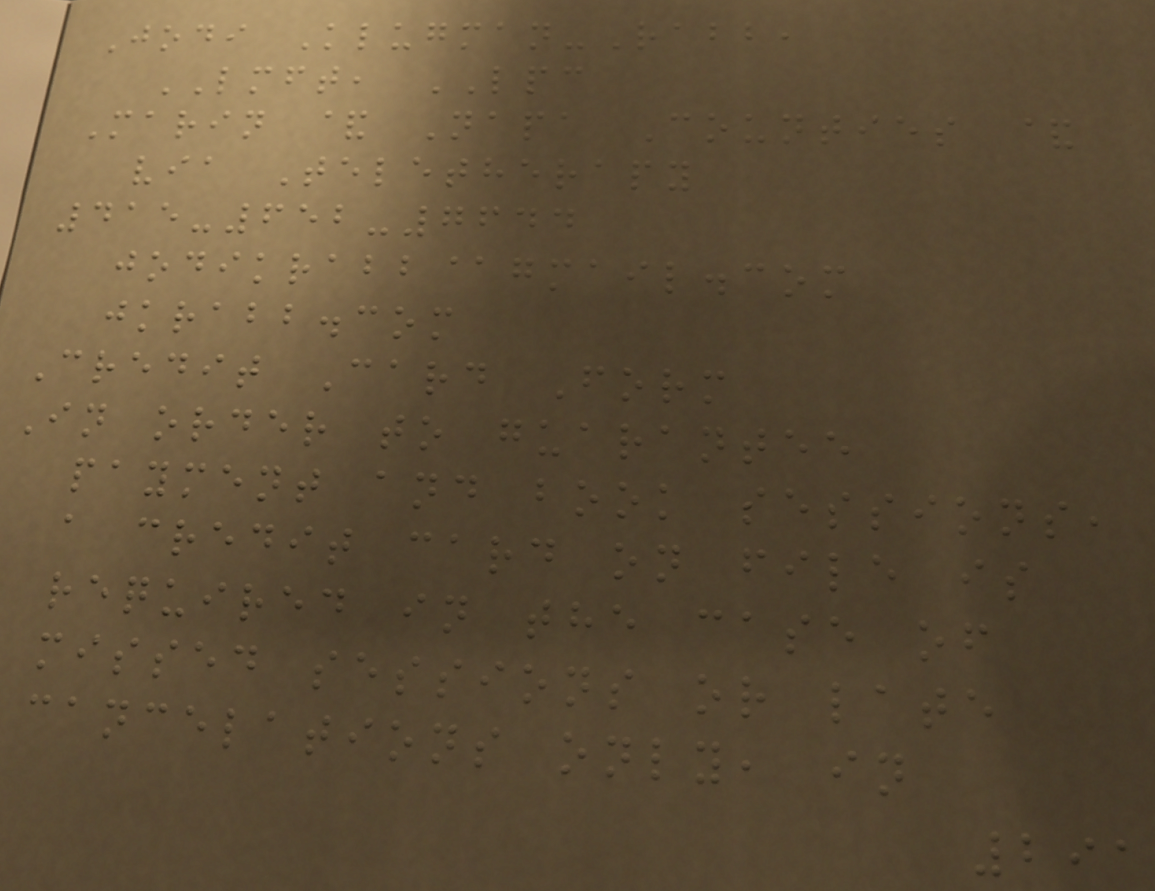Jodi Klugman-Rabb,
LMFT, LPC
Marin & Napa Counties &
via Teletherapy
415-652-7644
jodikrabb@gmail.com
jkrabb.com
Credit Card Form
In order to guarantee
payment and book sessions,
a credit card on file is
required in the case of
missed sessions or late
cancelations only, in
291
